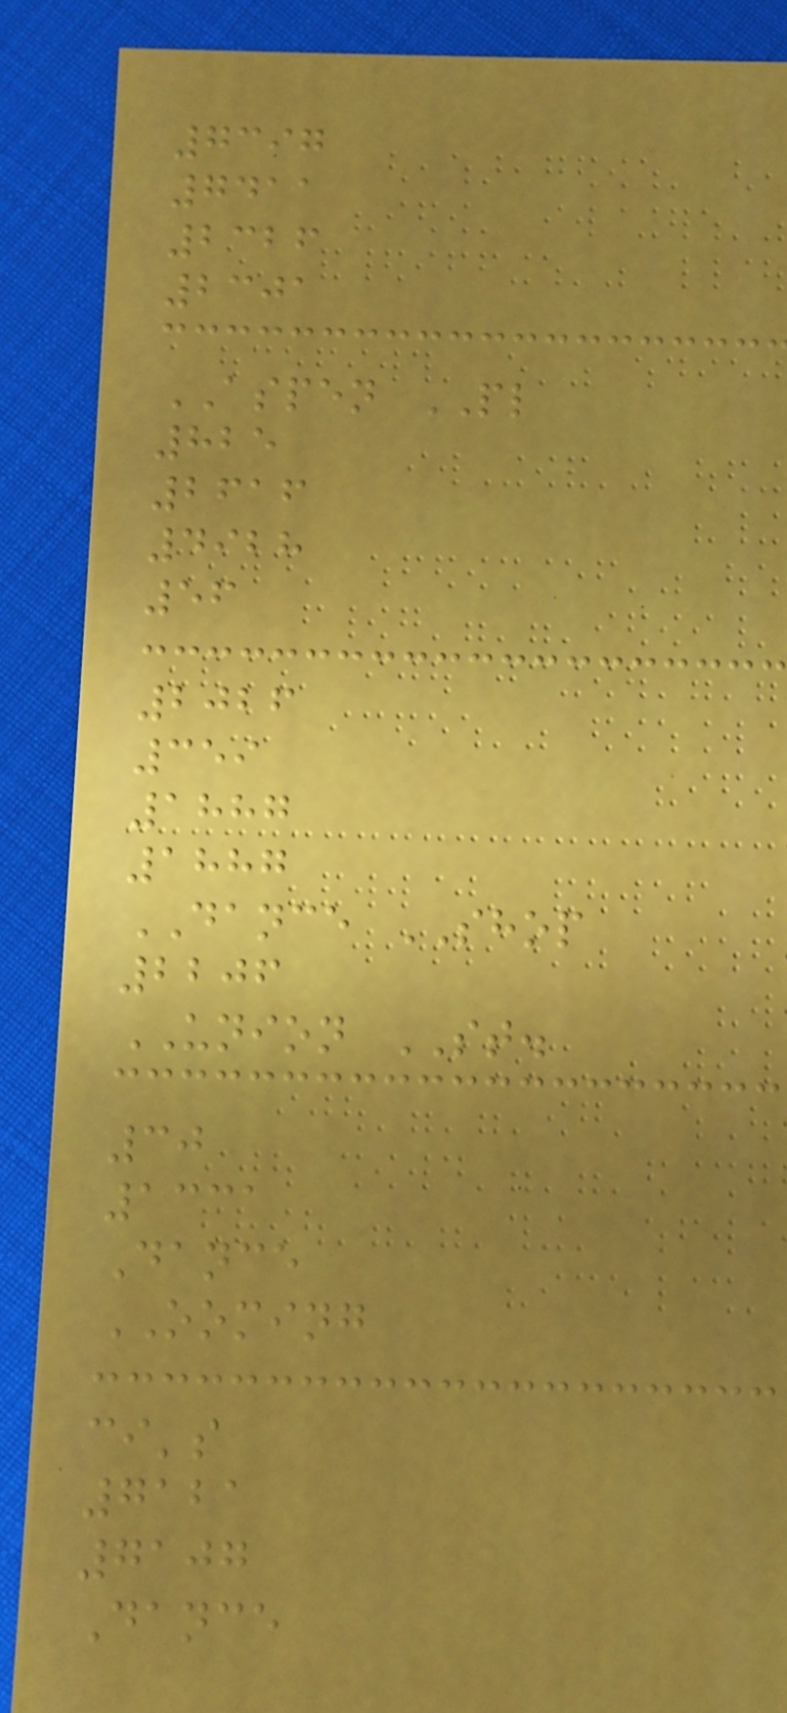7397
7411
2326
2301
ASPEN PL
825
2616
4928
56
2026
359
1887
1887
DANCE SHOP
2206
UNION ST.
30
1331
Dance
OOMING
ci's
7121
7107
Dance
